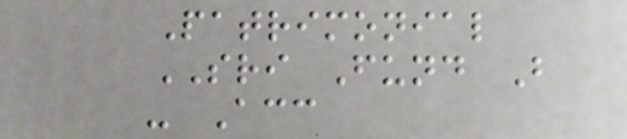Patrimonial
SRI Fund B
- Acc
